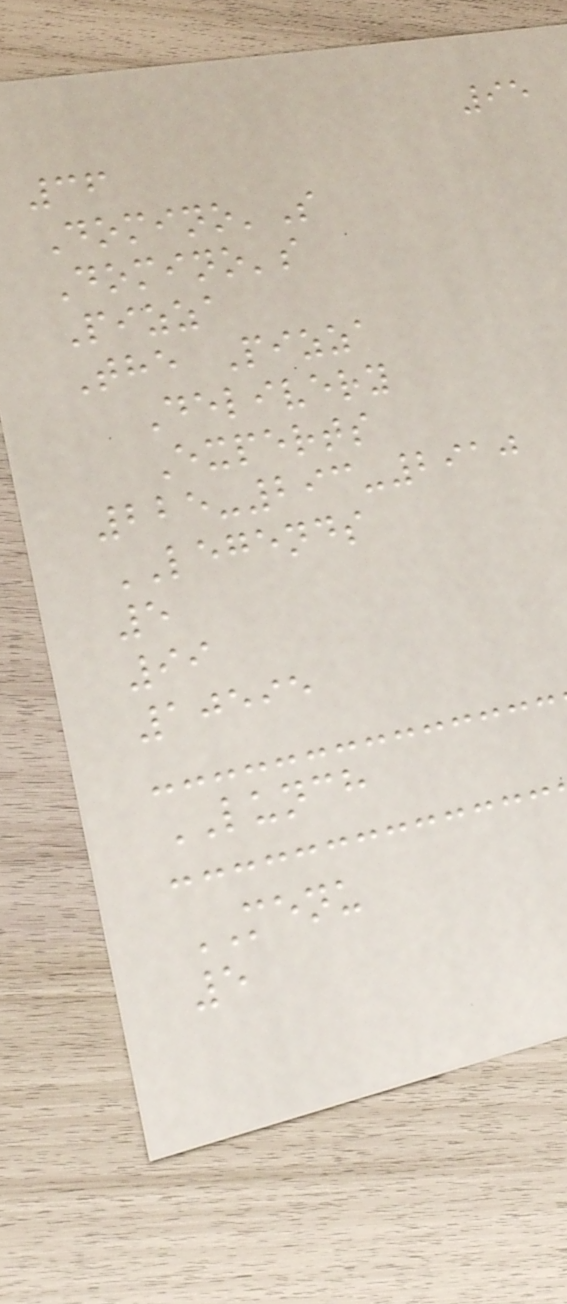95
36
Domino'S
Domino's
Pizza
The Pizza
Delivery
Experts
225-293-2910
LEGENDS
5
99
10595
LUNCH
MENU
5
